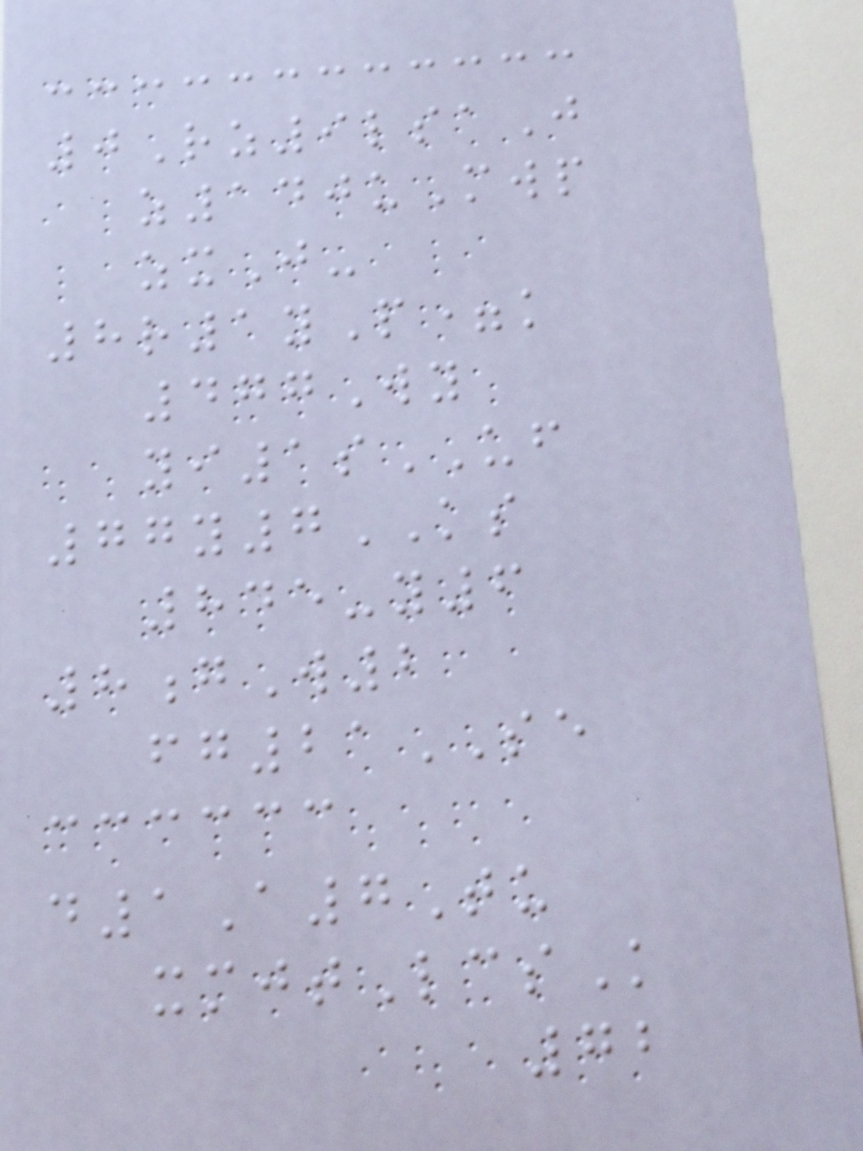0Rz9lsaJ
z140uMwp
zxJ-
8r1yP=k
477Wy
yi1sUF
77y7KS
845-y6
8gW2
fg21SE
d1A7Tu
xmjtLcsK
72
